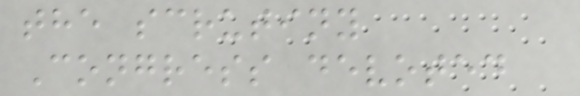the scrutiny
Congress devoted
